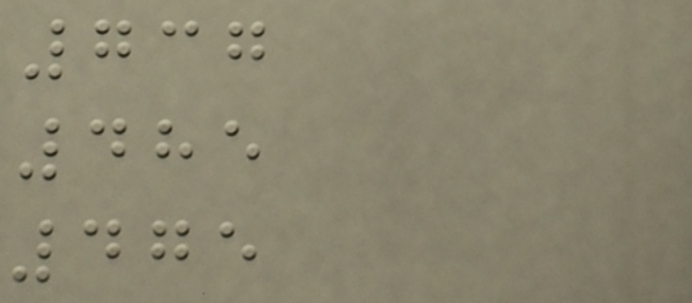737
485
475
